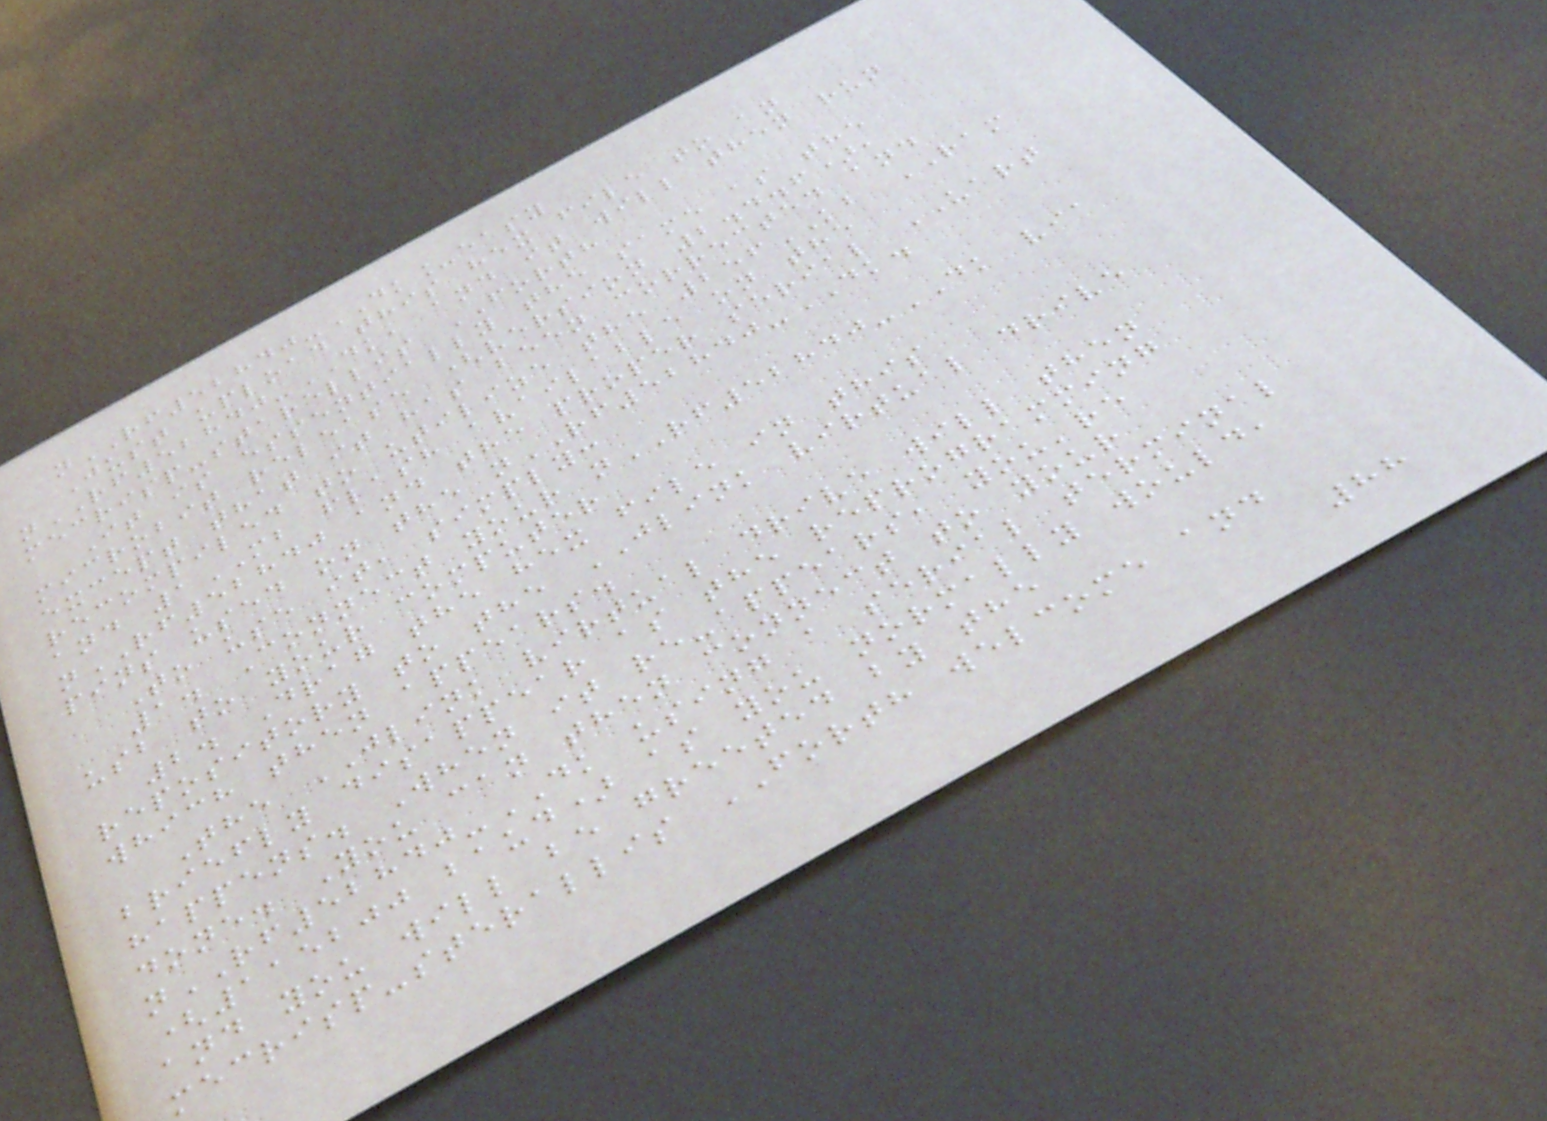nRF52840-DK_easy
Just upload this hex file to an
nRF52840-DK, and it will then run
mecrisp-starellis FORTH
It is essentially the same as the
microbit release (version 2.4.6),
except that it has been corrected and
recompiled to utilize the 256KB RAM
and 1MB flash available on the
nRF52840 and the proper serial UART
pins used on the nRF52840-DK.
To use it, simply:
1. Connect your nRF52840-DK via
usb to your computer
2. Drag the hex file in this
repository to the JLINK virtual drive
which then appears.
The JLINK virtual drive will then
briefly disappear as the reprogramming
happens. When it re-appears, you're
done. You can then connect to your
nRF52840-DK using a serial terminal
(115200 baud) as you normally would,
and you will be greeted by the
mecrisp-sterallis FORTH welcome and
88
